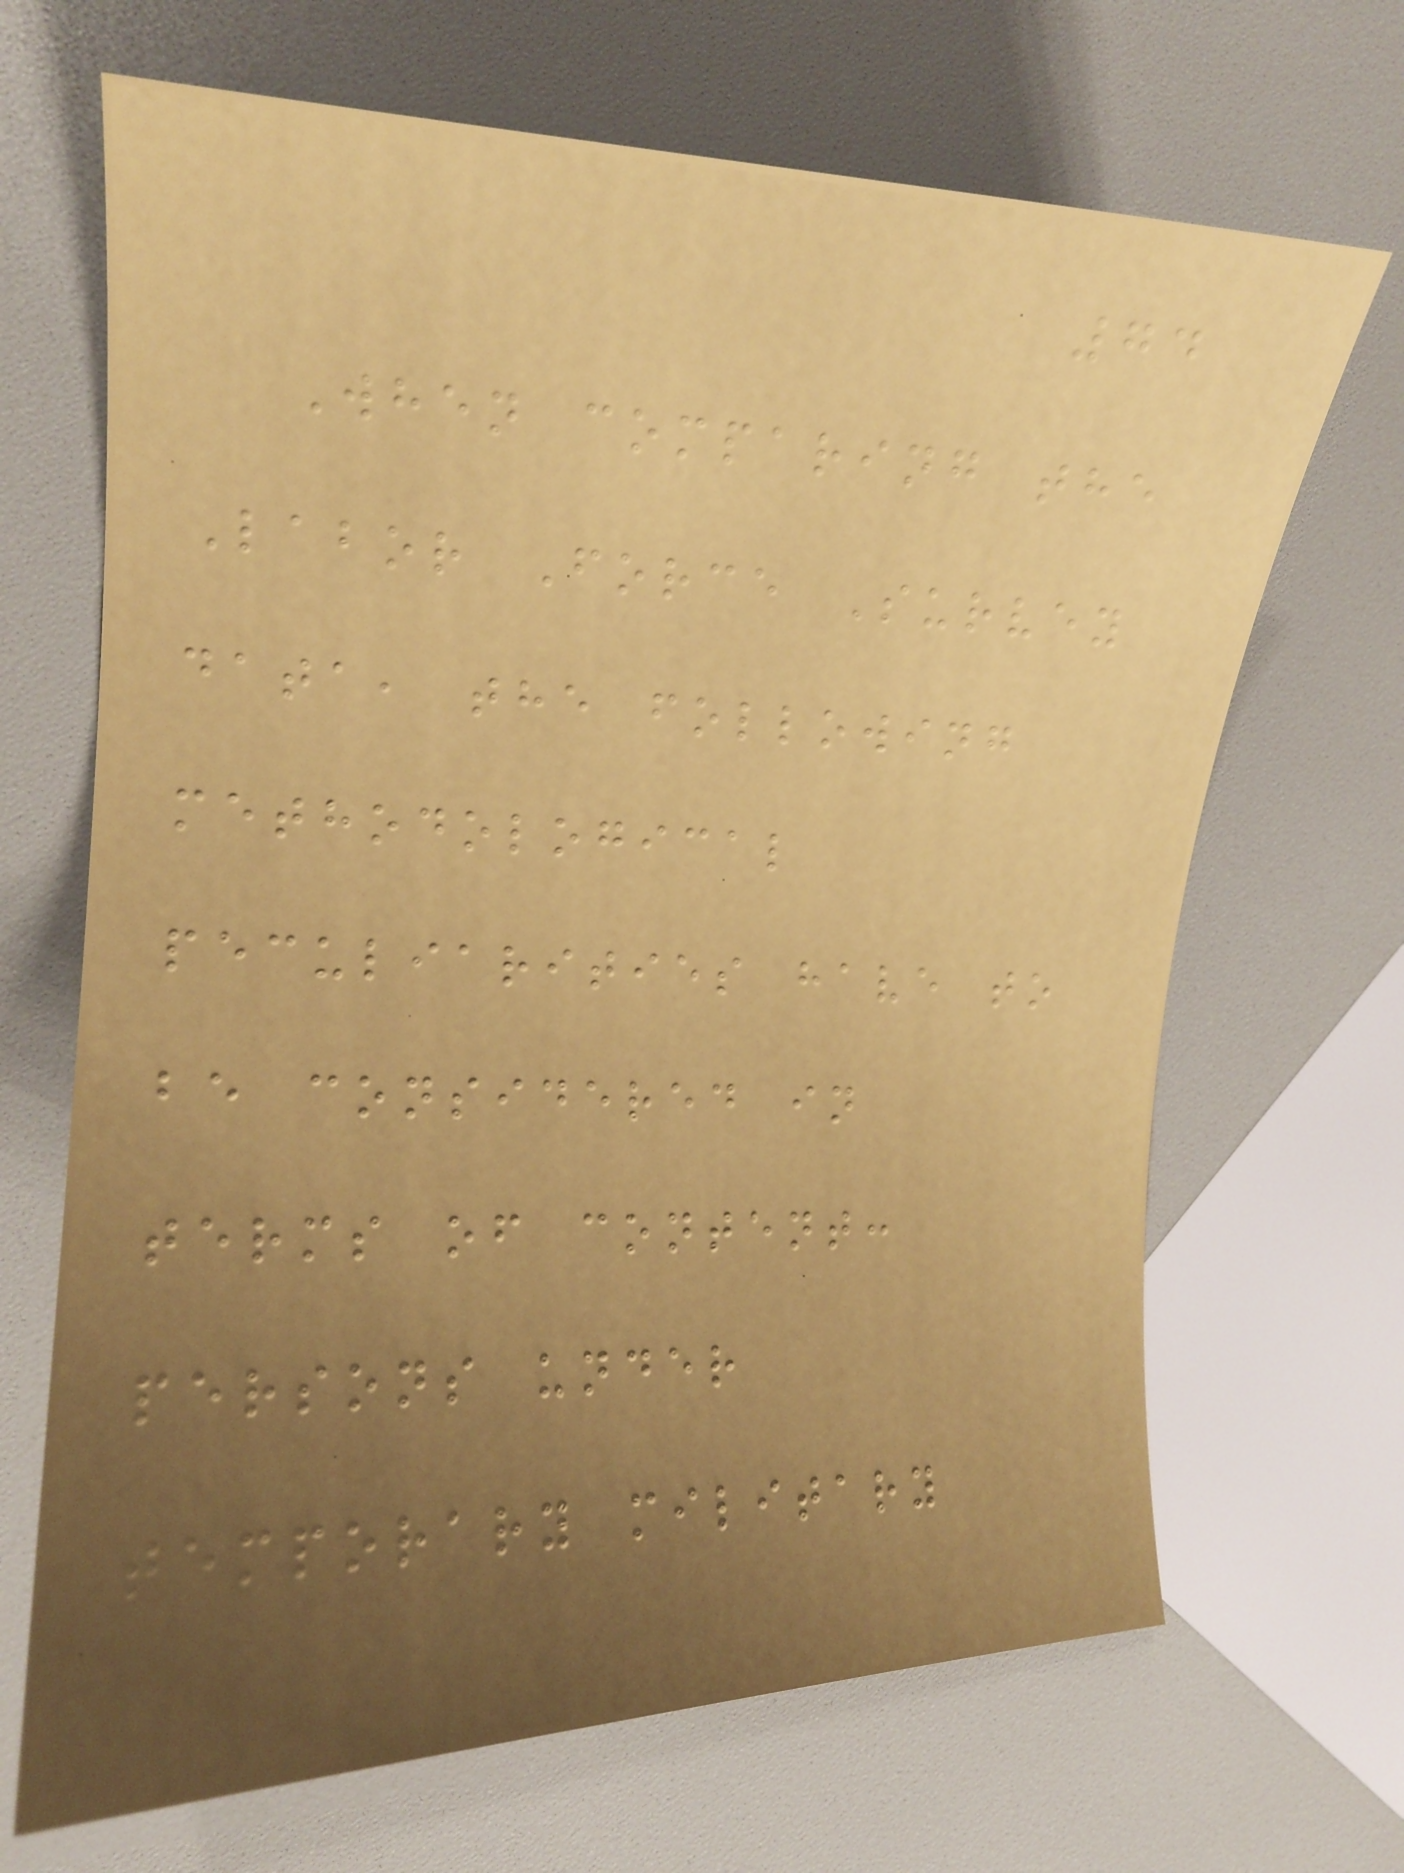74
When comparing the
Labor Force Survey
data, the following
methodological
peculiarities have to
be considered in
terms of content:
persons under
temporary military
